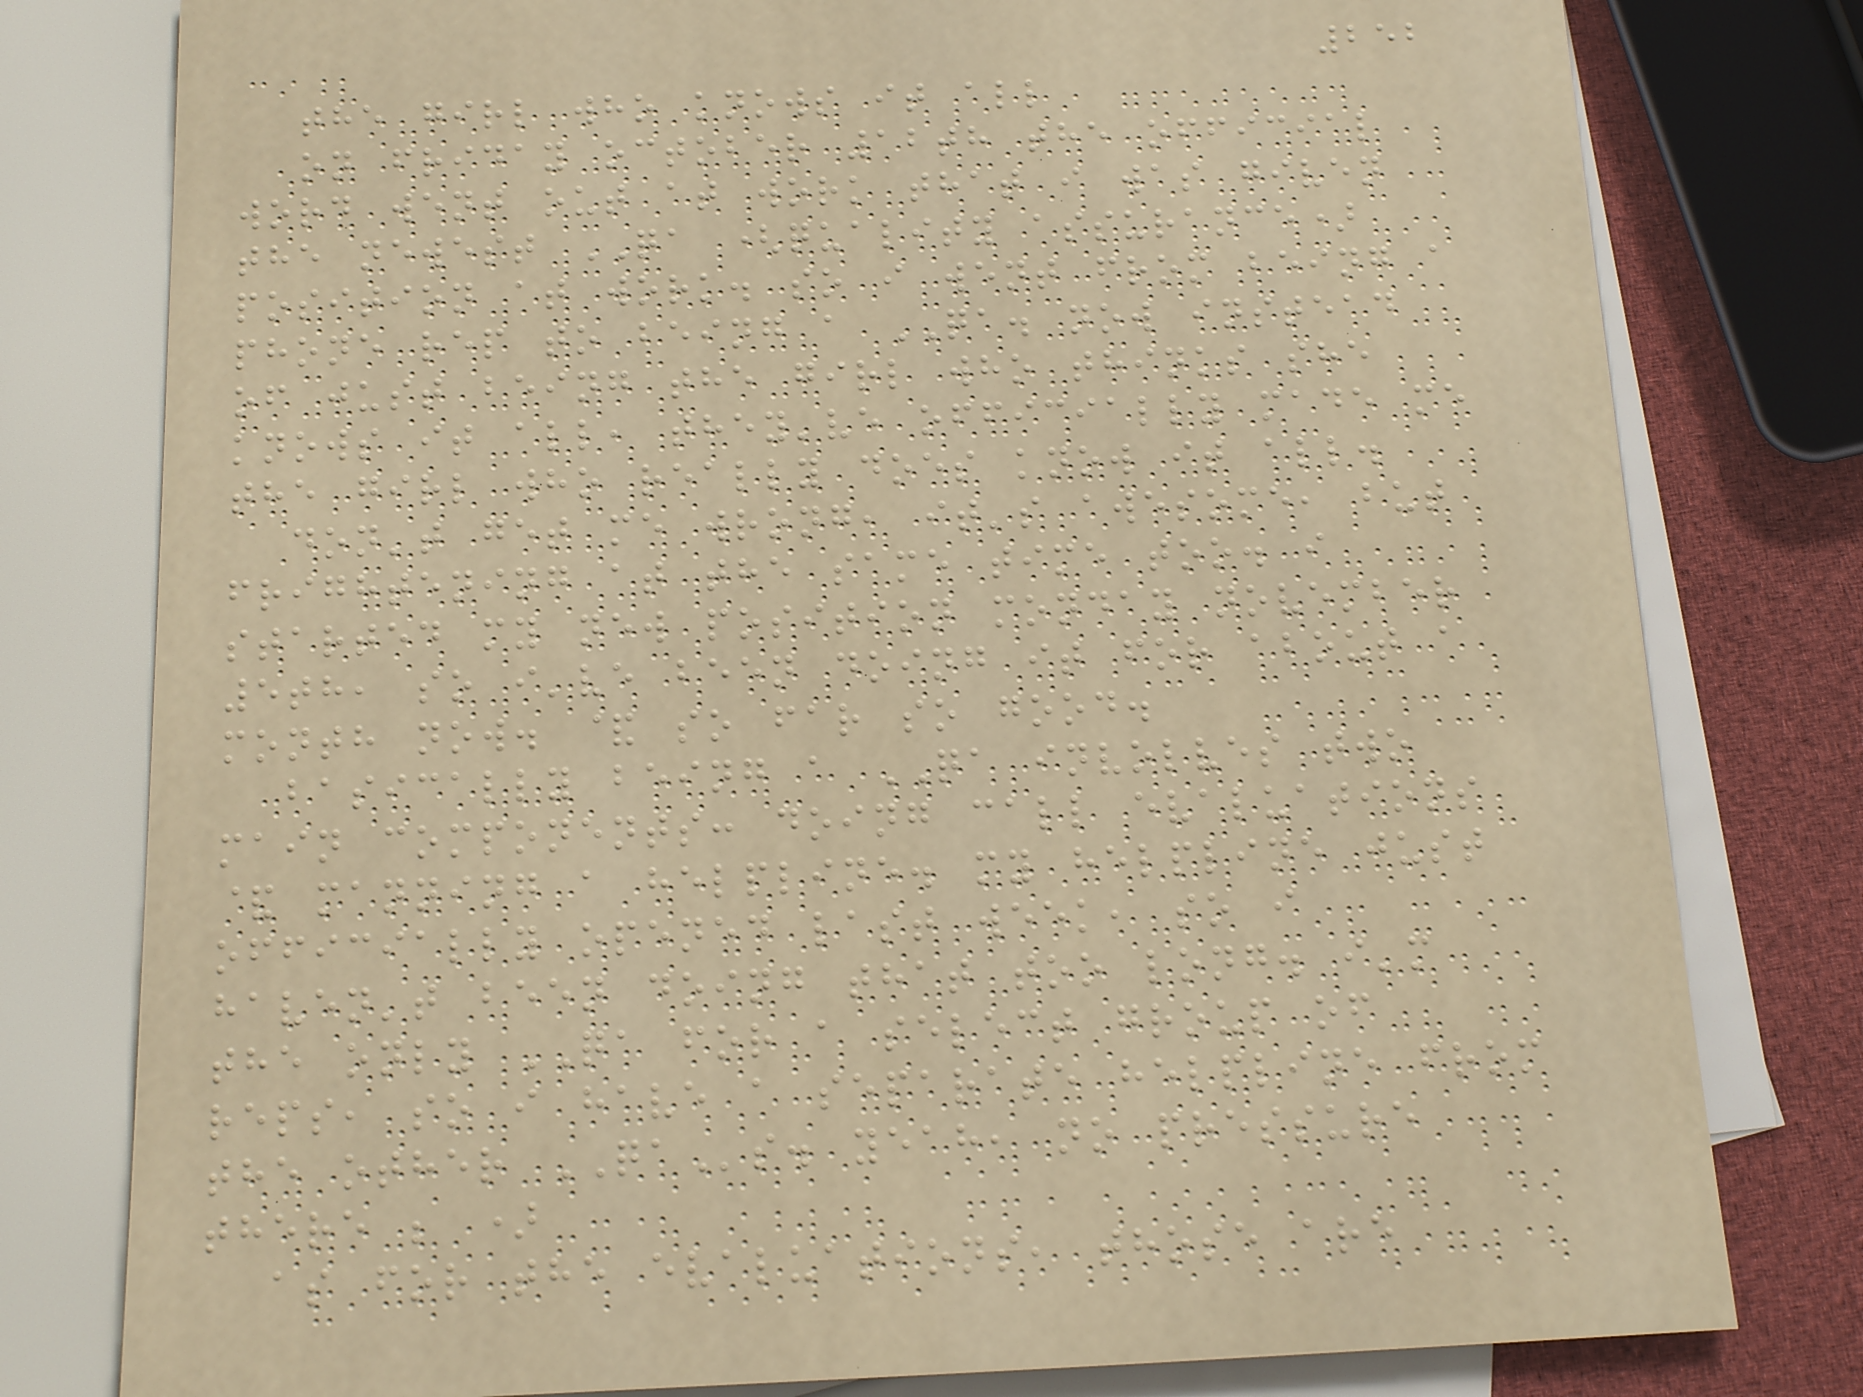252
the girl who knows it all
on friday october 12th the official
word went out at work that i was given
the newest QA (quality assurance)
position at work. so i went from being a
phone rep to being a QA. now instead
of just being the girl who thinks she
knows it all, they've officially made me
the girl who really does know it all.
don't get me wrong, it's awesome, but
frightening at the same time too. i
started my new position monday november
5th, so i've been doing it for about a
month now. & so far so good.
basically being a QA involves two
main components: doing call evaluations
& manning a helpline. my helpline just
officially opened last week, so i
haven't been doing that too long. i'm
the only QA for a select group of
reps, so i have a separate helpline from
the other QAs. yeah, no pressure
there ; )
as for the evaluations, those are
